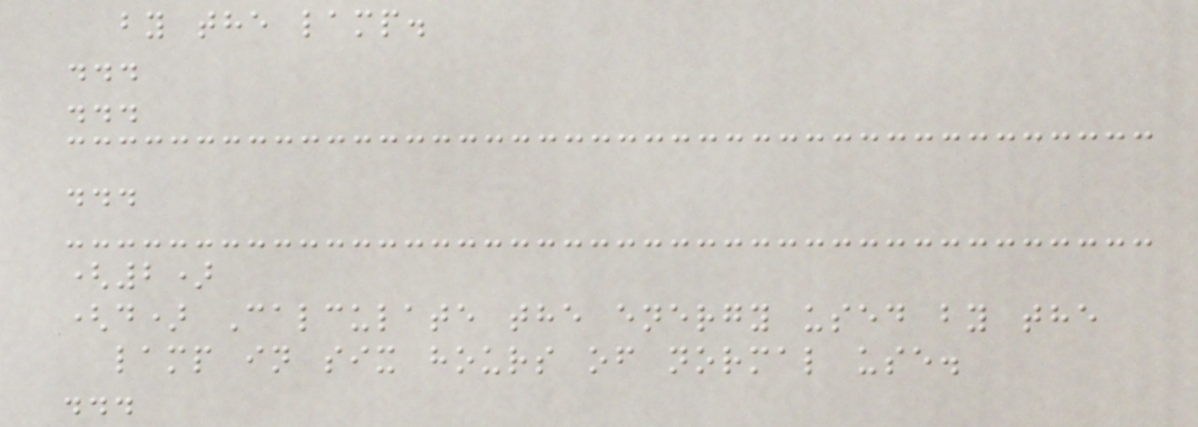by the lamp.
...
...
...
(2)
(d) Calculate the energy used by the
lamp in six hours of normal use.
...
